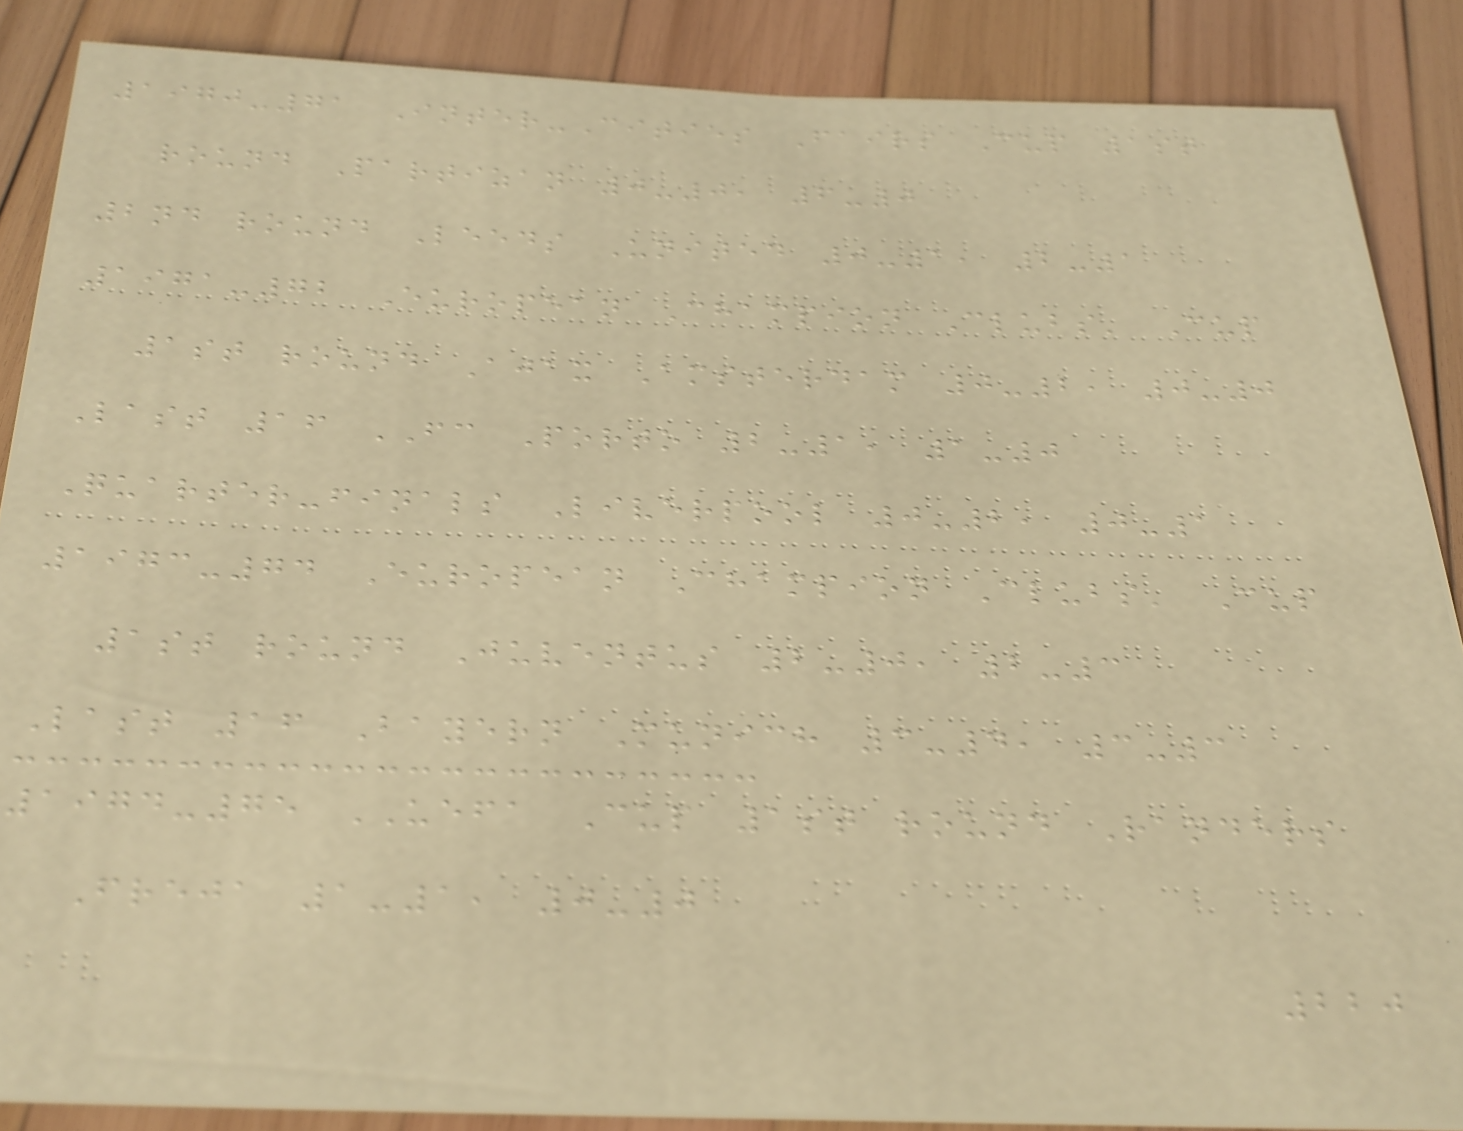1970-71 Inter-Cities Fairs Cup 1st
round Partizan 0-0, 6-0
2nd round Leeds United 0-1, 2-1
1971-72 European Champion Clubs' Cup
1st round Ajax Amsterdam 0-2, 0-0
Last 16 FC Porto 2-1, 1-0
Quarter-finals Liverpool 0-2, 0-1
1973-74 European Champion Clubs' Cup
1st round Juventus 2-0, 2-3
Last 16 Bayern Munich 3-4, 3-3
1974-75 UEFA Cup 1st round Randers
Freja 1-1, 0-0
220
